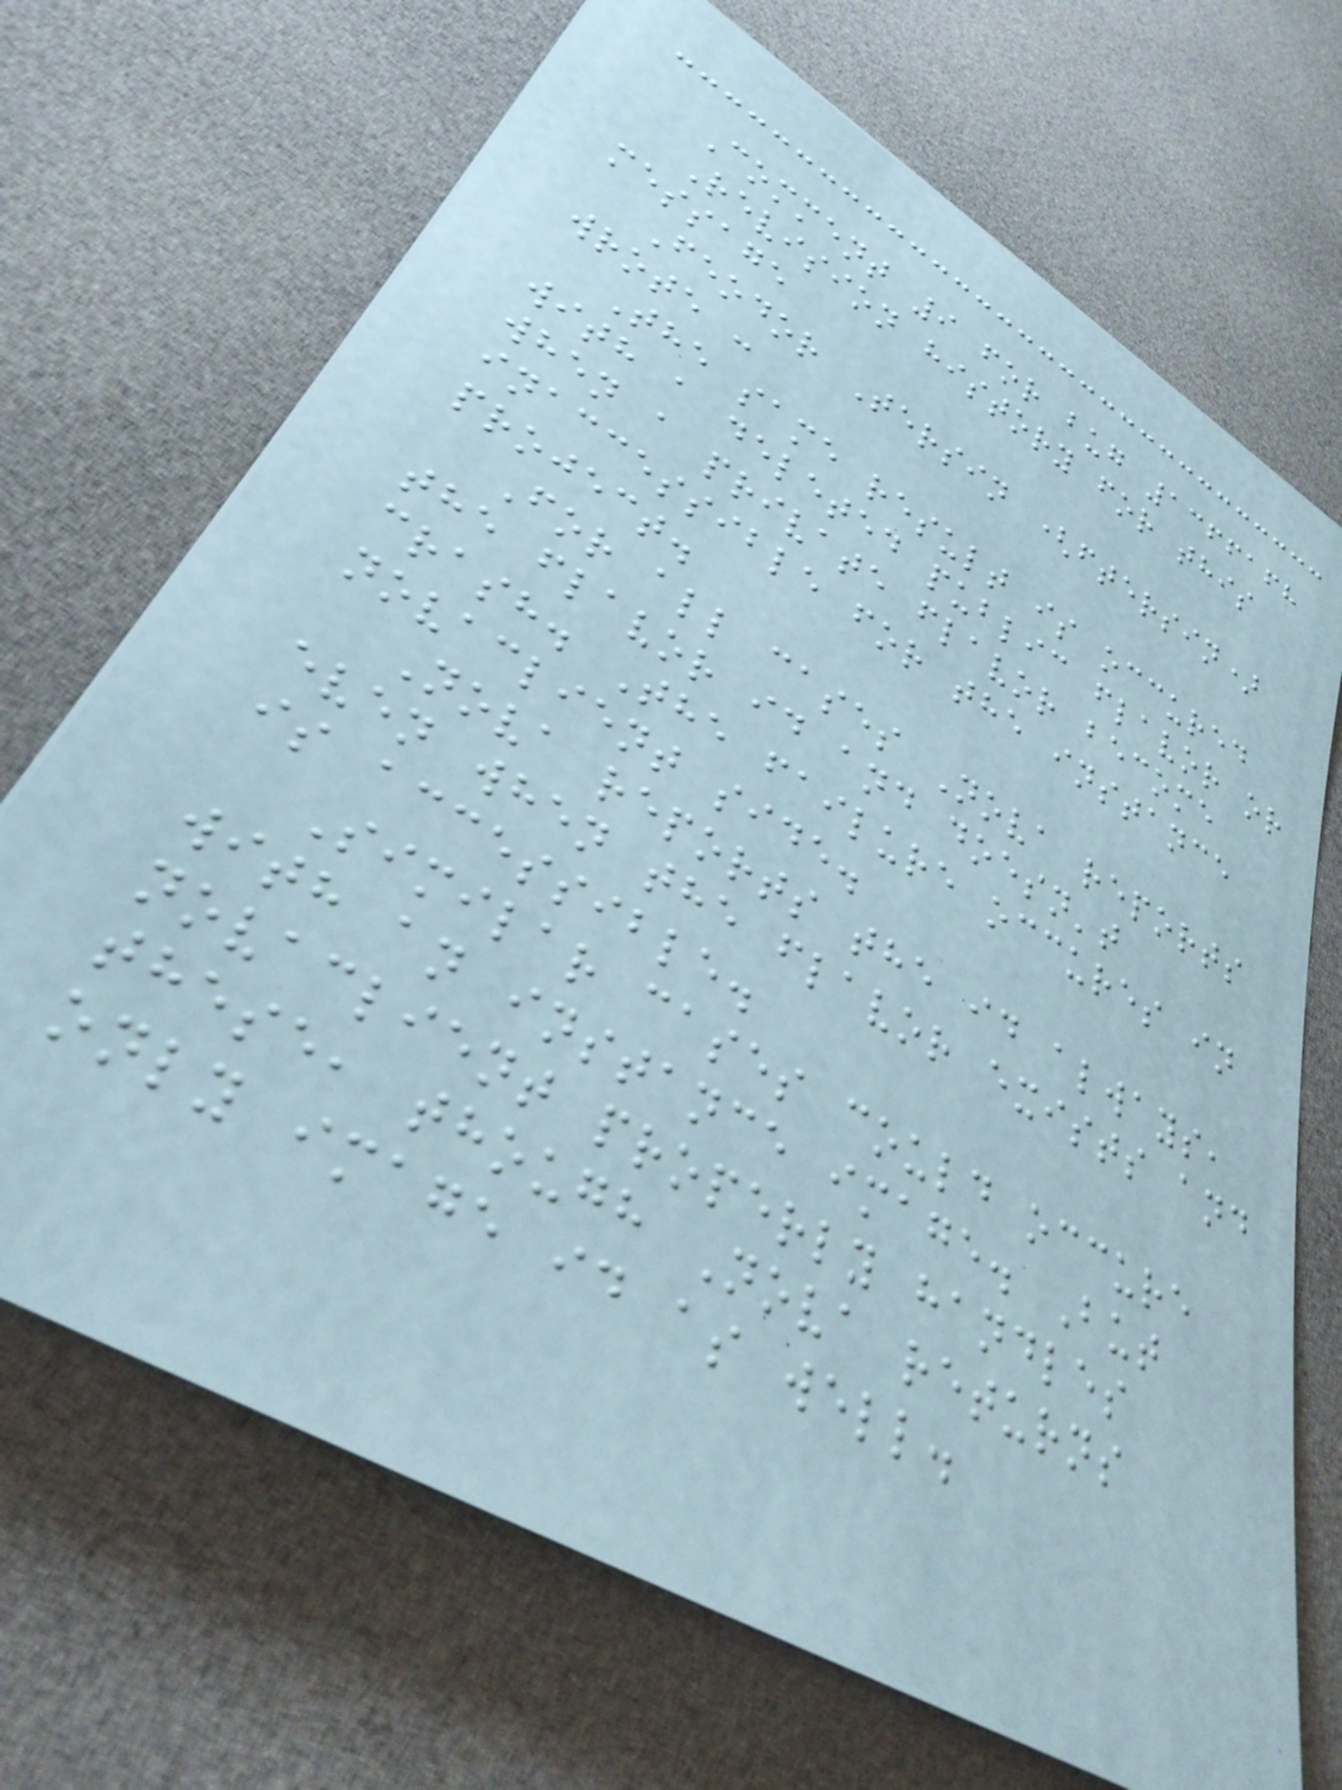Comment 9 for bug 1366168
Revision history for this
message
Feodor Tersin (ftersin)
wrote :
The same result is occured
with a deleted public flavor or
when a private flavor become
inaccessible for the instance
project.
For all cases Nova reports
the flavor id and doesn't
crash. The failure occures in
novaclient side.
Nova reports the id always,
even when the flavor exists and
is accessible.
Similar cases could occure
with an instance image. But
novaclient properly handles
these, though Nova returns
only image id as well.
